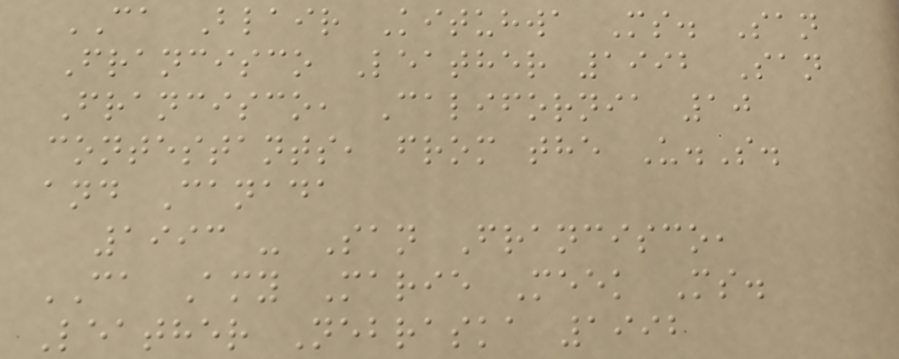CA Blair Kituhwa Ms. San
Francisco Leather 1992 San
Francisco, California 10
contestants, from the U.S.
and Canada
1993 - San Francisco,
CA Amy Marie Meek Ms.
Leather Nebraska 1992
